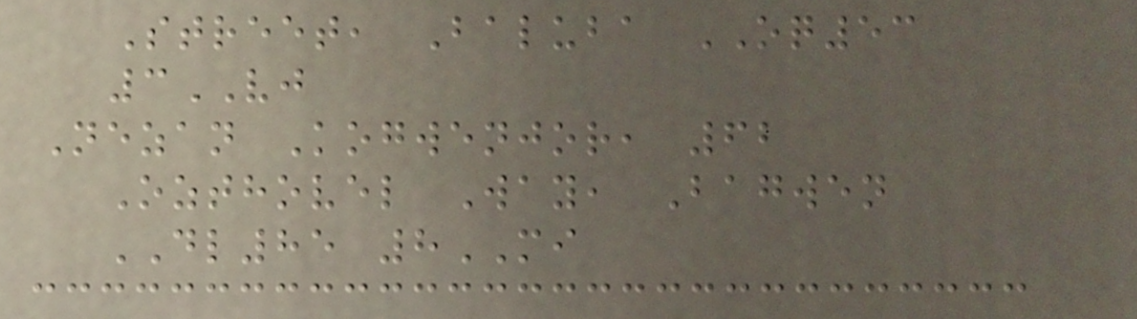Street, Baluba OQ53
3VJ
Nezan Kogwenjor, 62
Ozthovel Way, Bagwen
DL85 8MI
